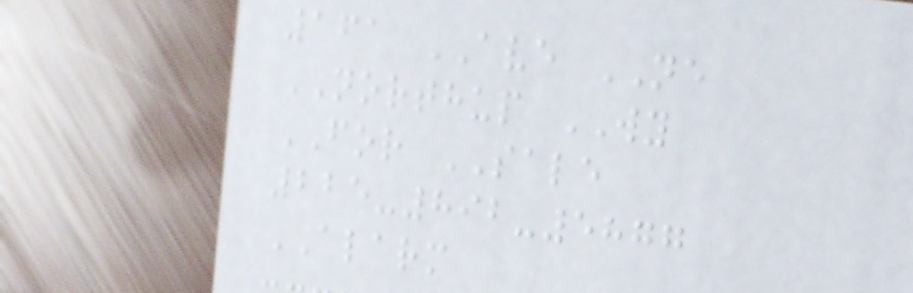161 AVE NE
NORTHUP WY
FOR SALE
225-892-5877
ALARM
